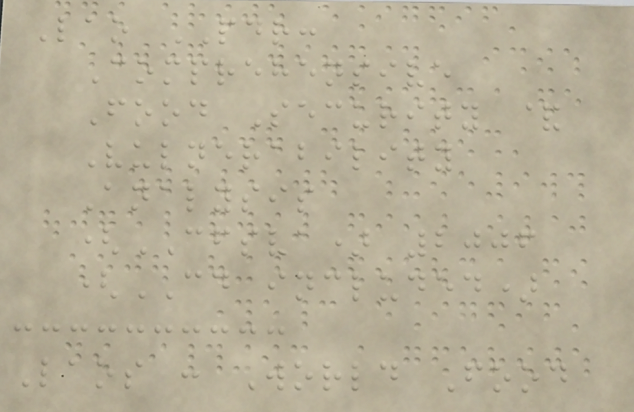Lao PDR:
Comprehensive
Food Security &
Vulnerability
Analysis
(CFSVA) 2006
(CD included)
Laos : World Food
